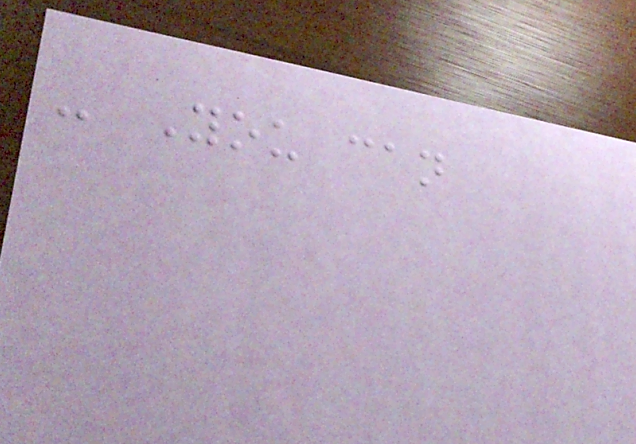- You can
